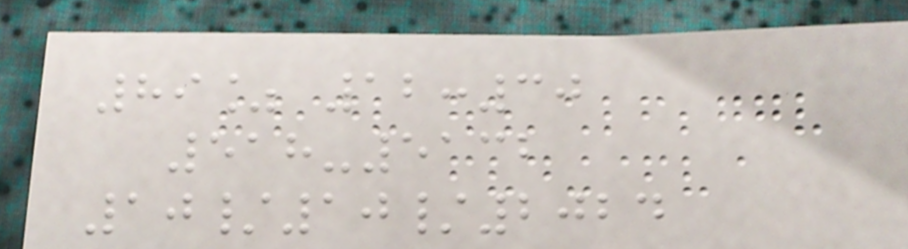89% 12:30
518-5132
10/10/2024
